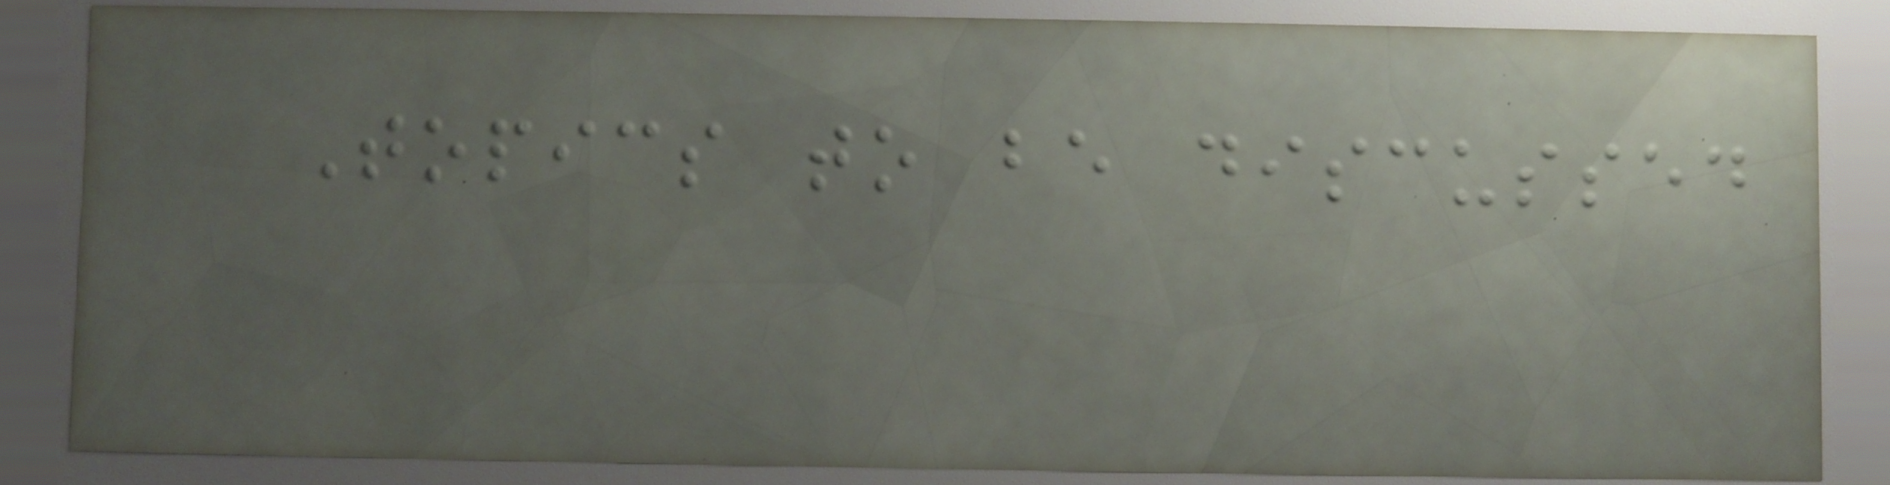Topics to be discussed
